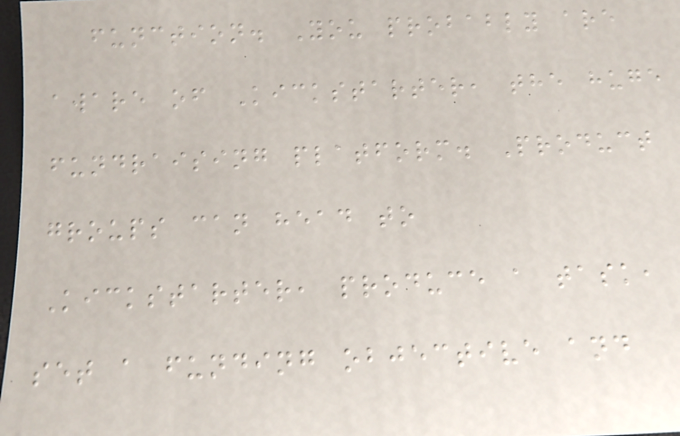function. You probably are
aware of Kickstarter, the huge
fundraising platform. Product
groups can head to
Kickstarter, produce a task,
set a funding objective and
